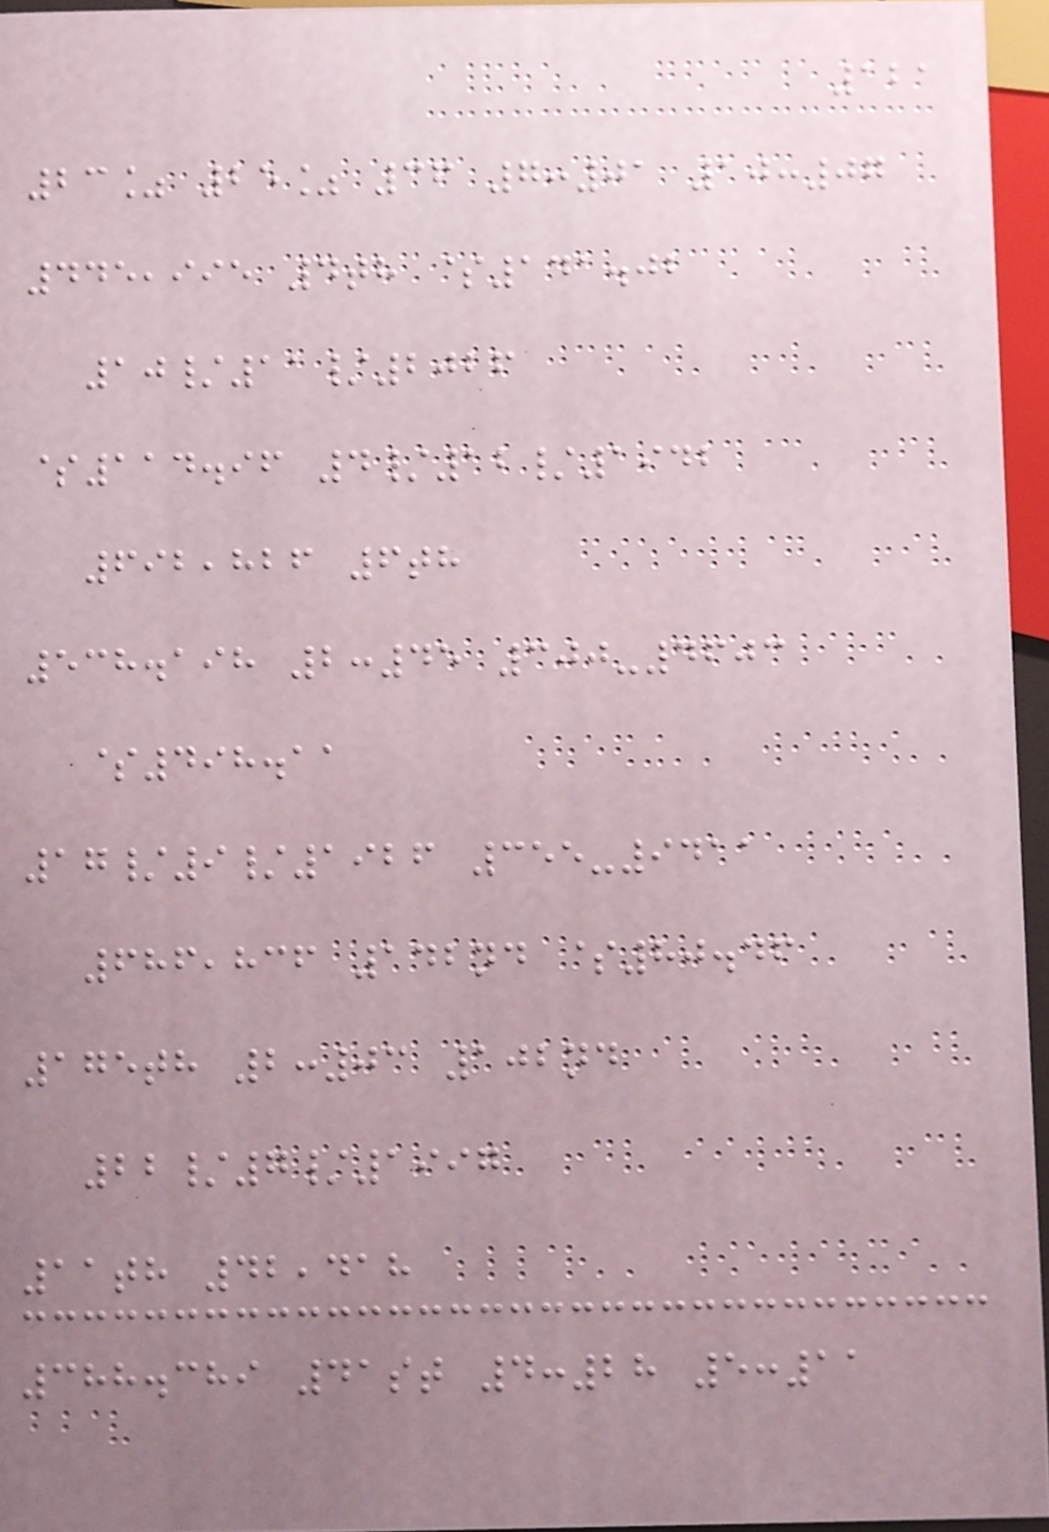121
23% 25% 36 7:01 10:07
445,995 4th $141.02
10/11/2026
$114.96 4/12/1942
692,826 6th
538.198 2:45 300-4603
$498.11
17/9/1926 355-9411
686,836 142nd $80.46
175th 2:03 102nd
22/7/1997
11th 42,418
388.389 41st 4:28 5:11
